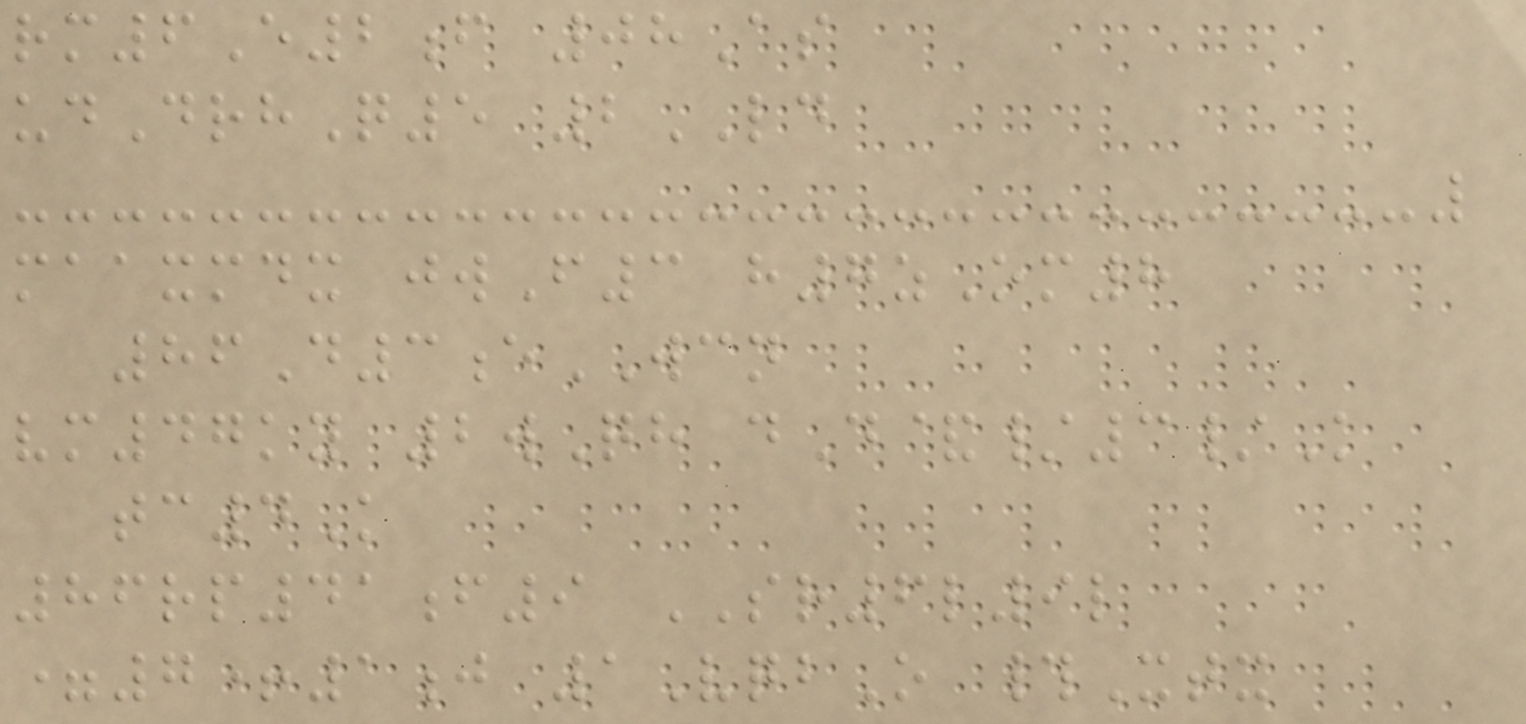rm6E2f 08As
udDrhQ5 2LD
maaxmdx jwF3 h7zOm8
86D3eWCN
vm47ky 2wQh dD&/3/K
tc4K
86rp41f9 SR6l9l
=7+1j 1VqbO #Xtx
